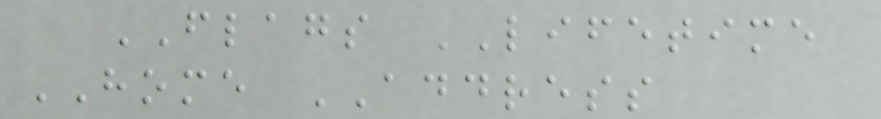FLAGS LIFETIME
HOME ADDRESS
